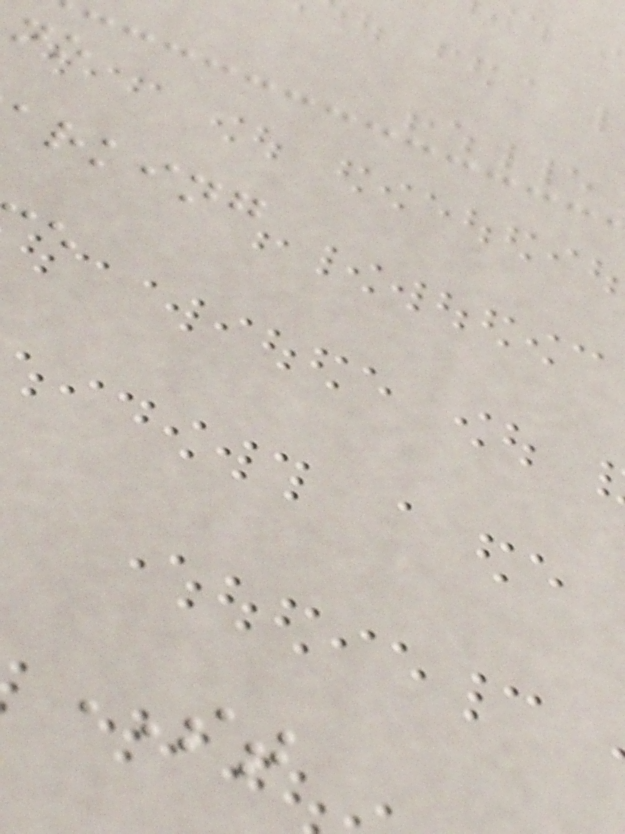rking
ST
